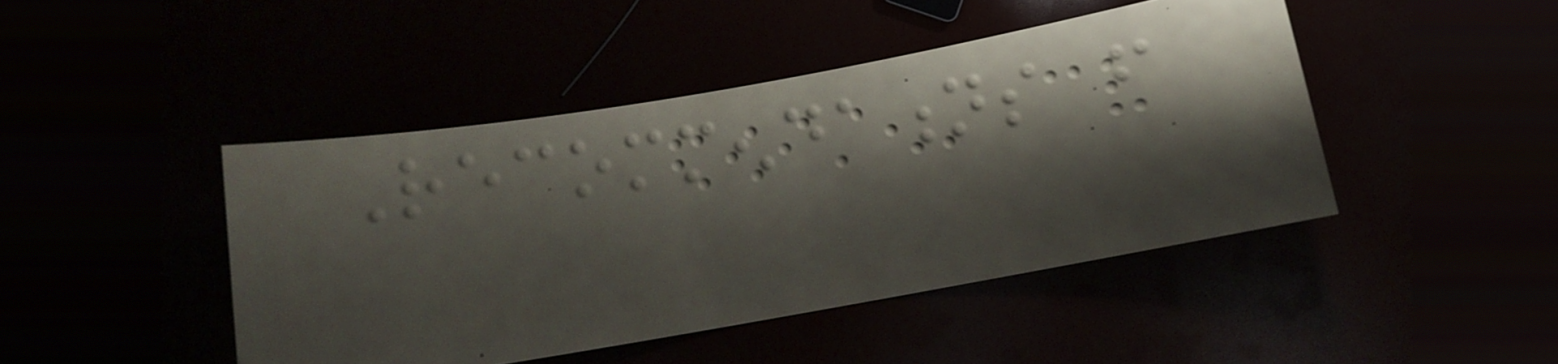Recommendations from
